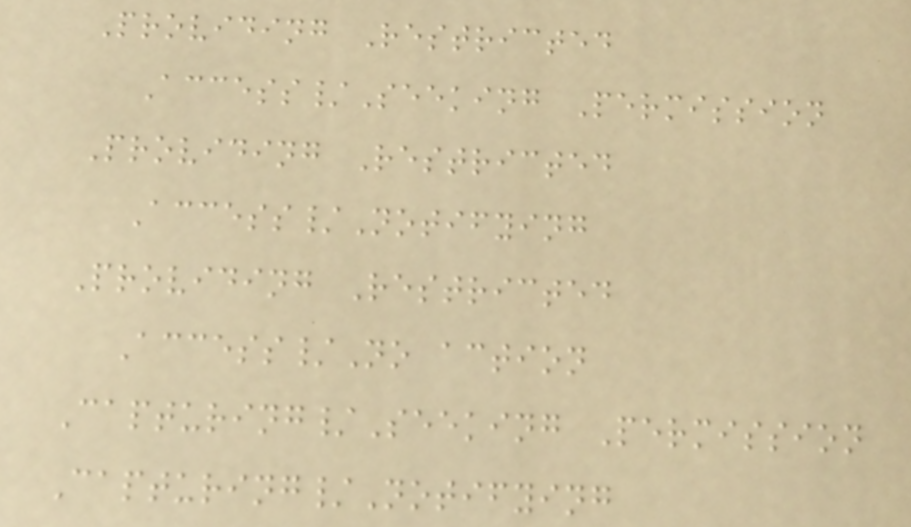Providing Restricted
Access/Seeking Permission
Providing Restricted
Access/Notifying
Providing Restricted
Access/No action
Capturing/Seeking Permission
Capturing/Notifying
